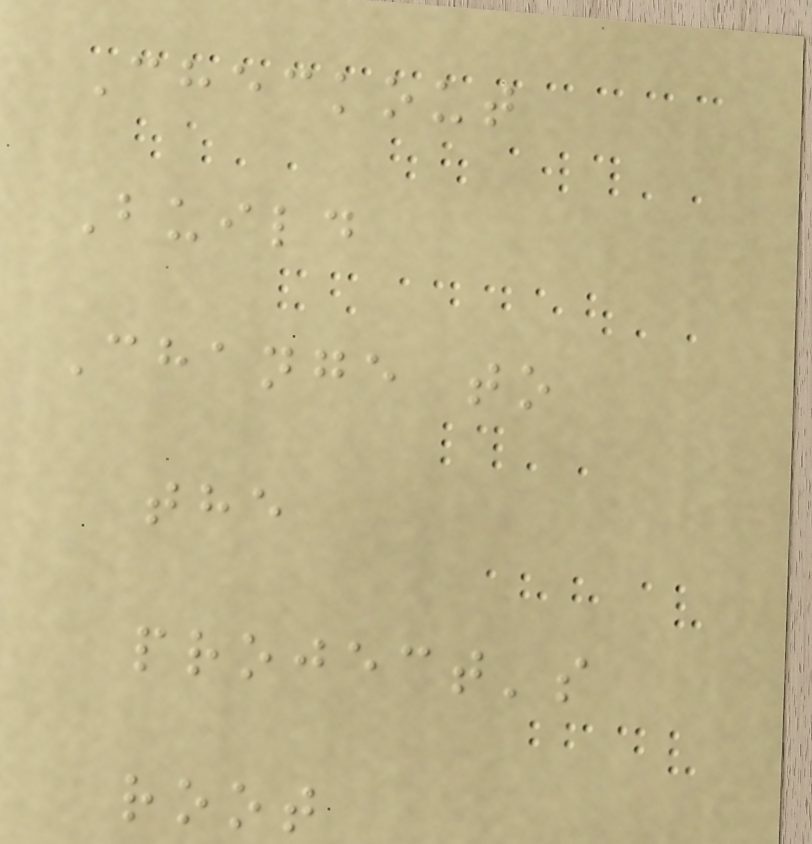Checkout
Build
Change to
the
project's
root
